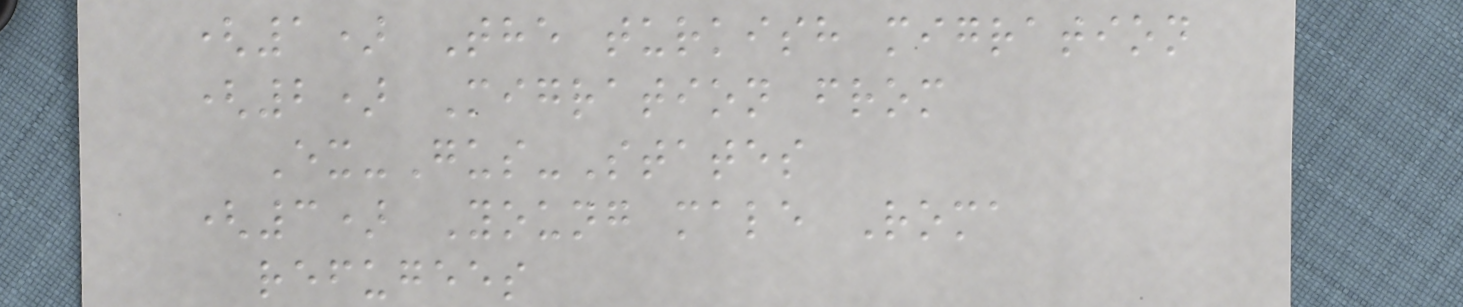(1) The turkish migration
(2) Migration from
Ex-Gus-States
(3) Young male Roma
refugees
